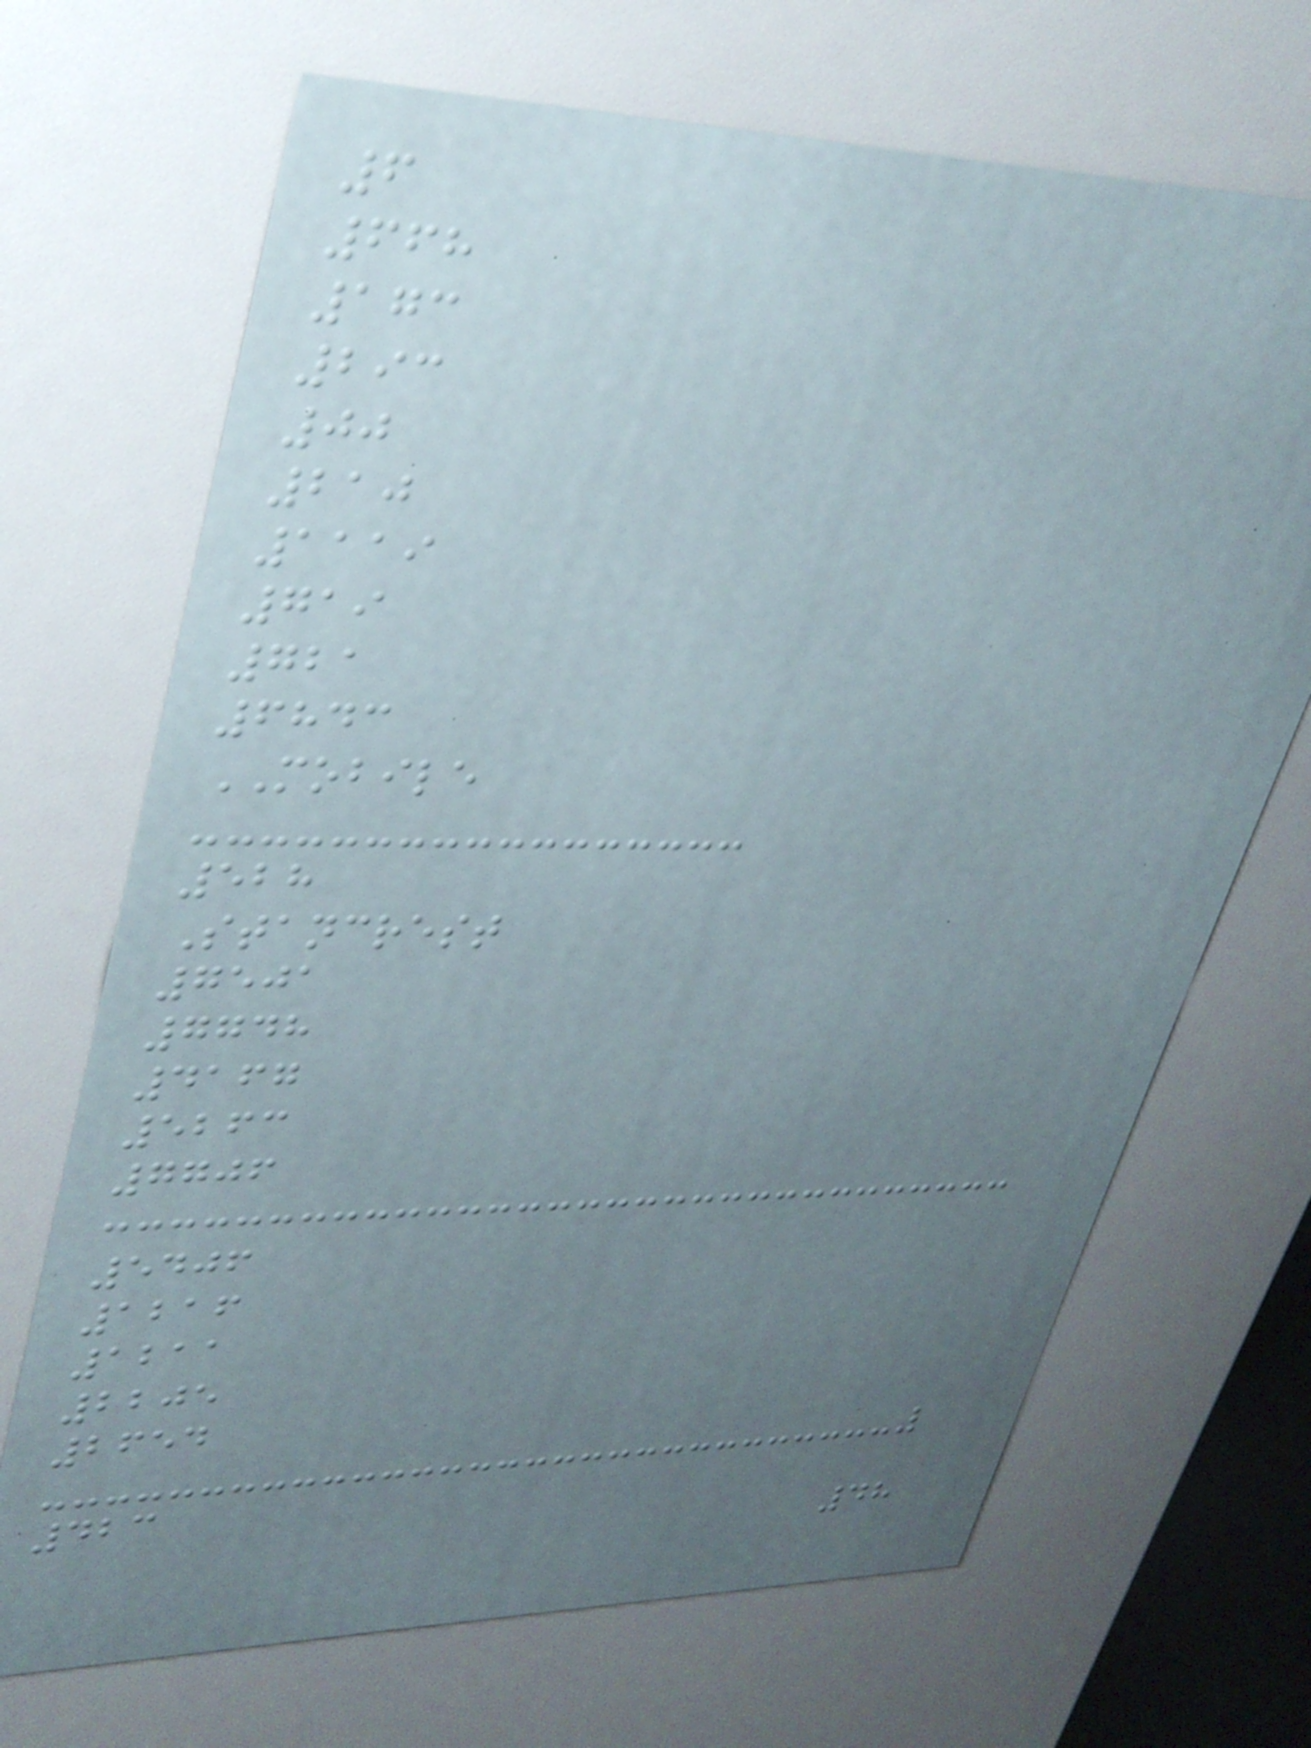6
668
173
293
00
210
1119
719
721
6843
MOBILE
528
Stancrest
7501
7748
4167
5263
7706
5406
1216
1211
2205
2654
423
48
